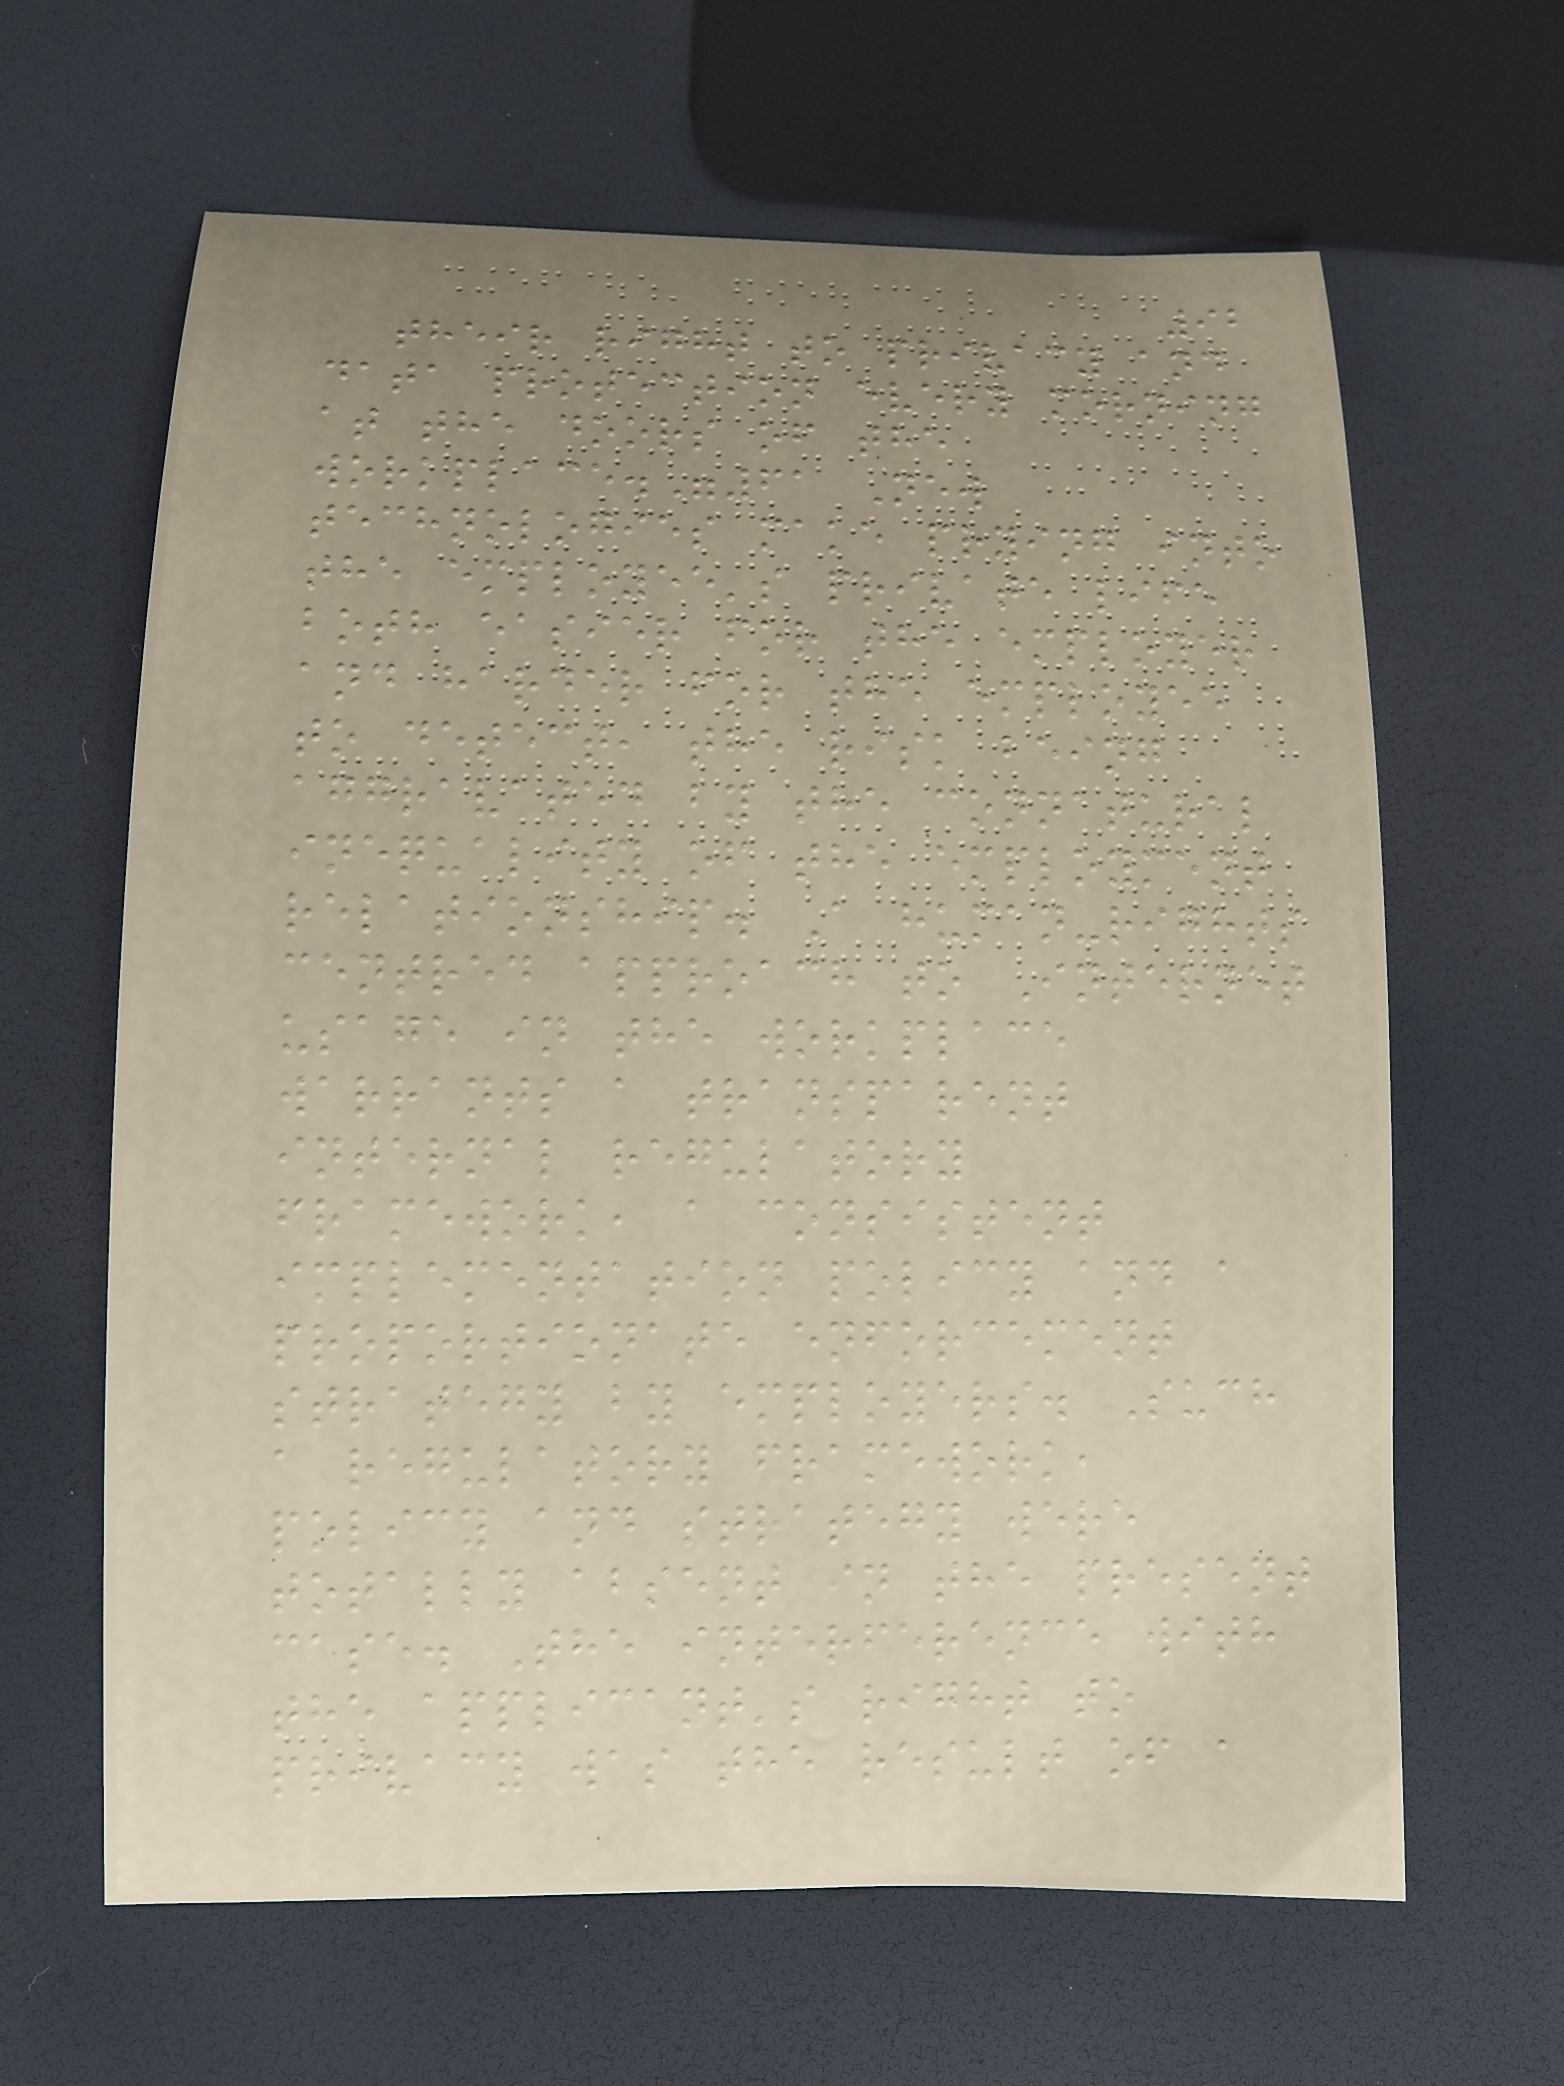92
their right to privacy and
data protection every morning
at the doors of the
workplace."61 New
technologies make prying into
the employee's private life
both easier for the employer
and harder for the employee
to detect, the risk being
aggravated by the connatural
inequality of the employment
relationship. A human-rights
centred approach to Internet
usage in the workplace
warrants a transparent
internal regulatory
framework, a consistent
implementation policy and a
proportionate enforcement
strategy by employers. Such
a regulatory framework,
policy and strategy were
totally absent in the present
case. The interference with
the applicant's right to
privacy was the result of a
